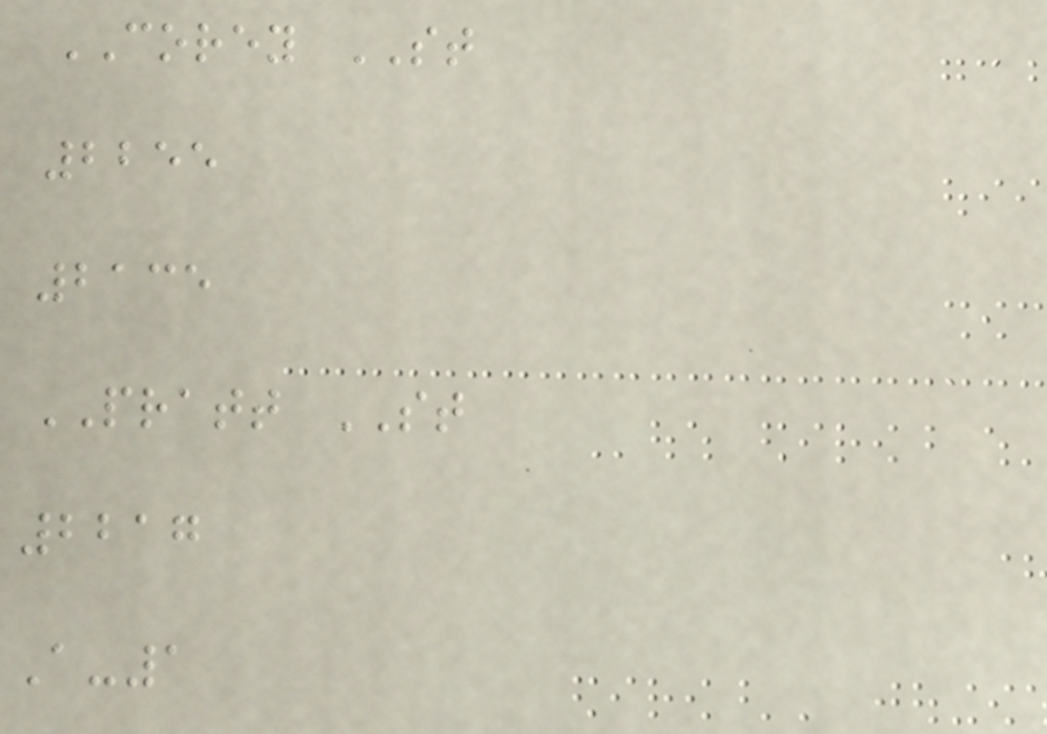COREY ST
2255
2135
PRATT ST
2217
A-1
